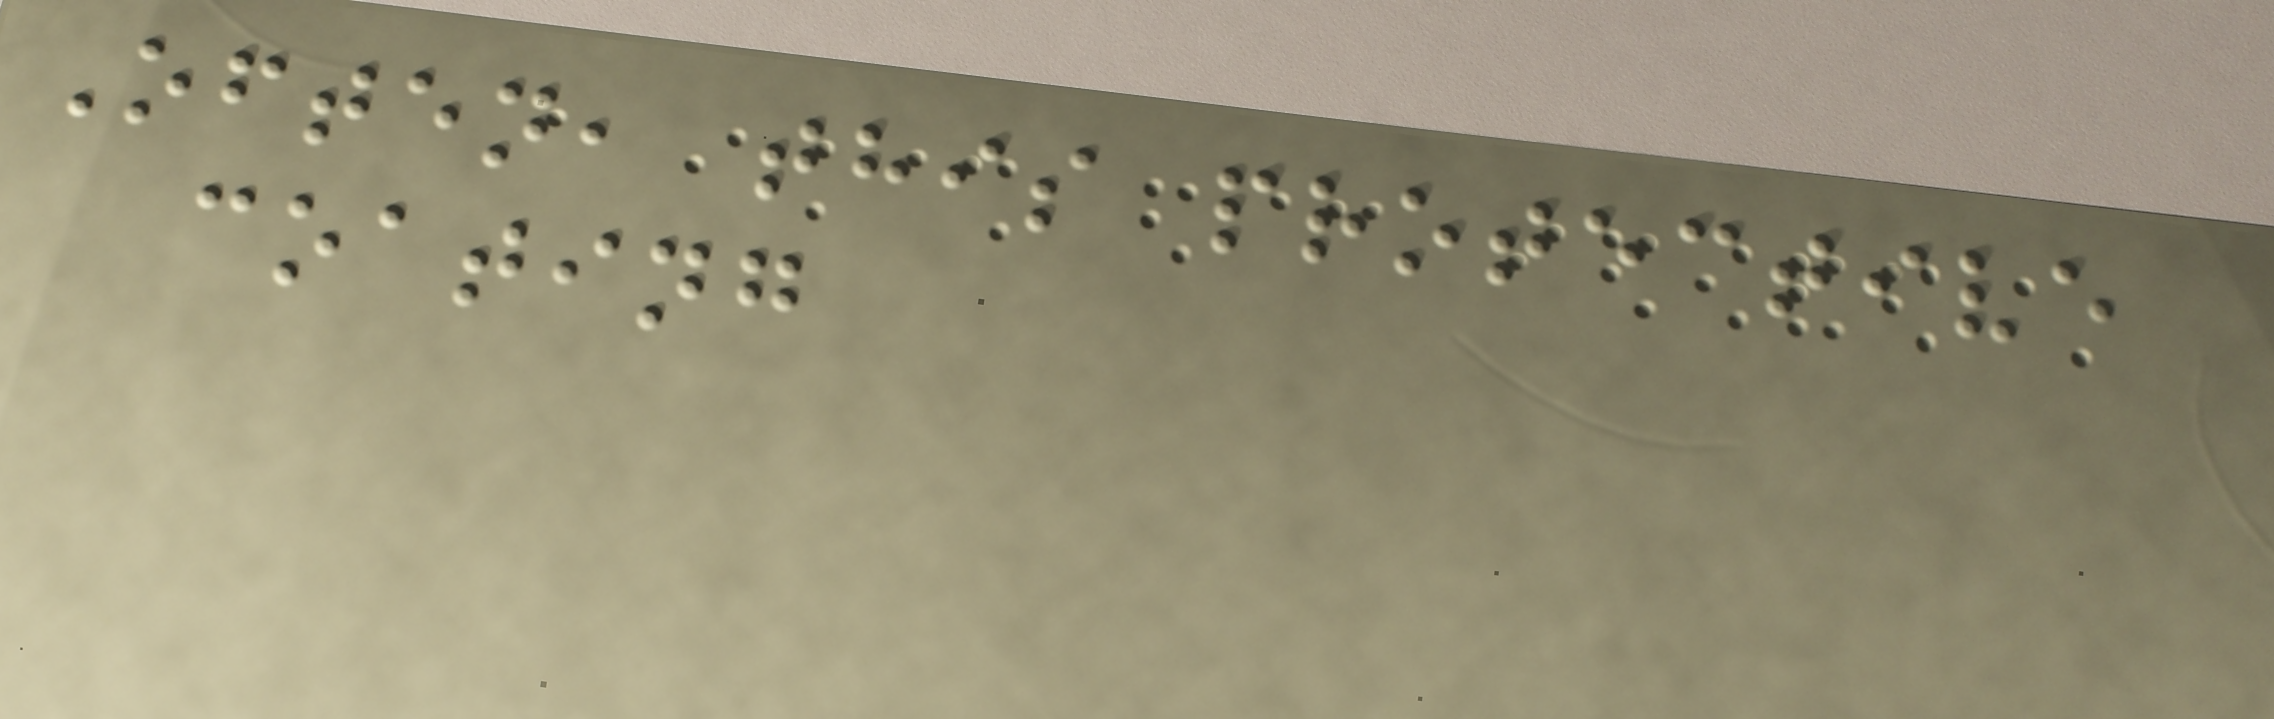Often, this protective
coating
